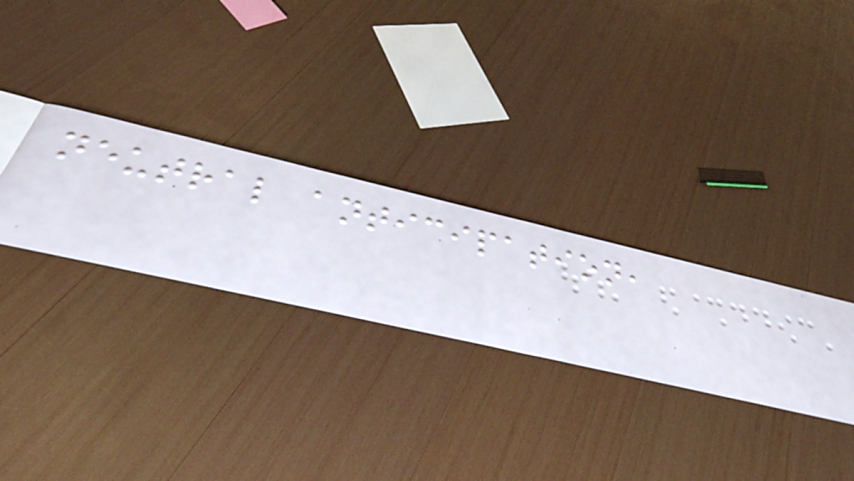neutral anticipation,
